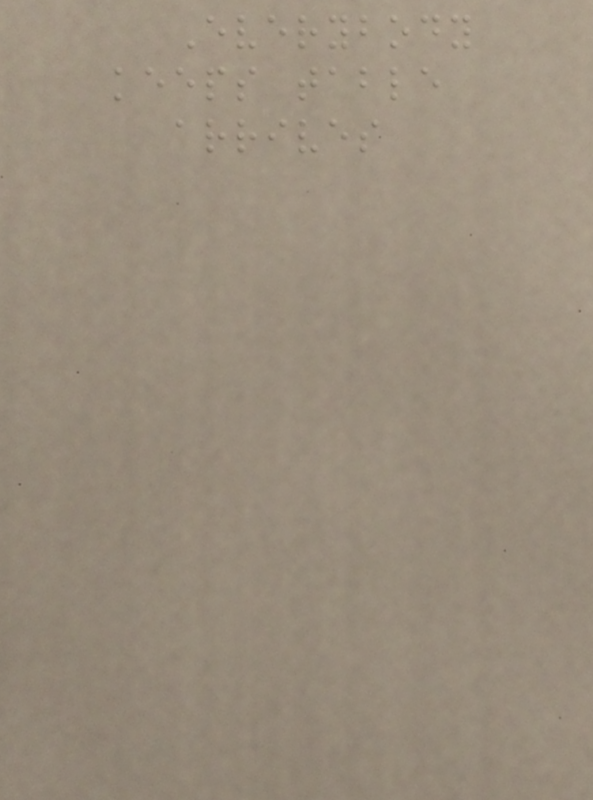Everybody
keeps table
arrives
